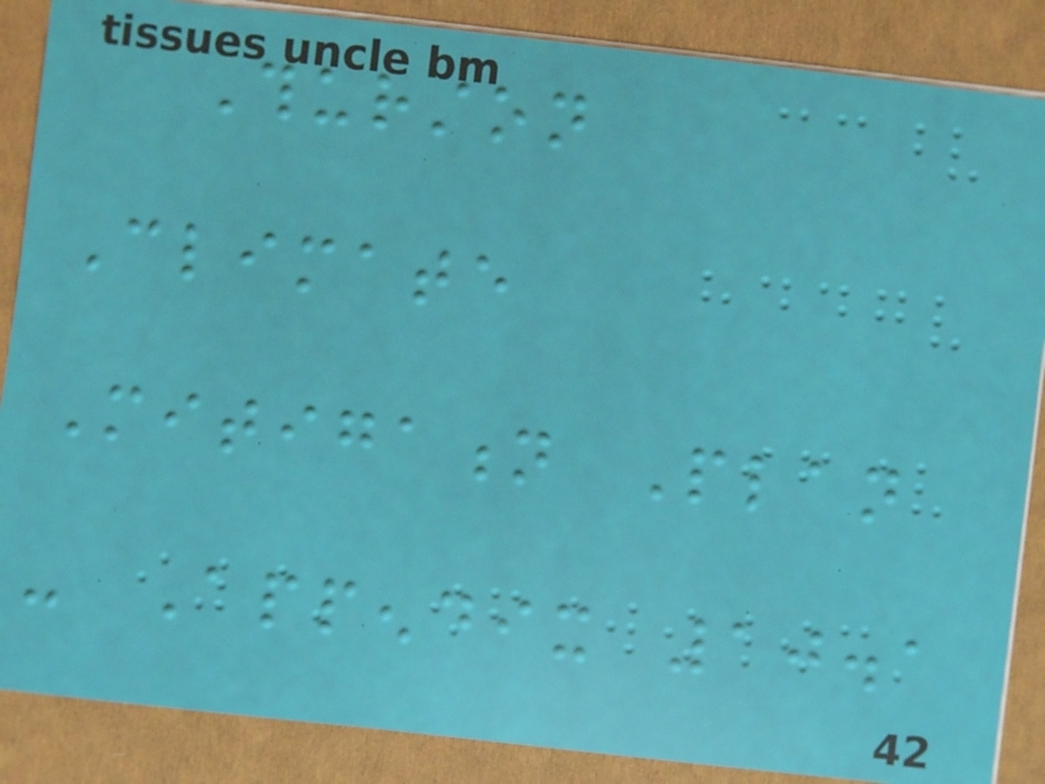Thurston
Climate
Mitigation Plan
- Appendix 10.1
